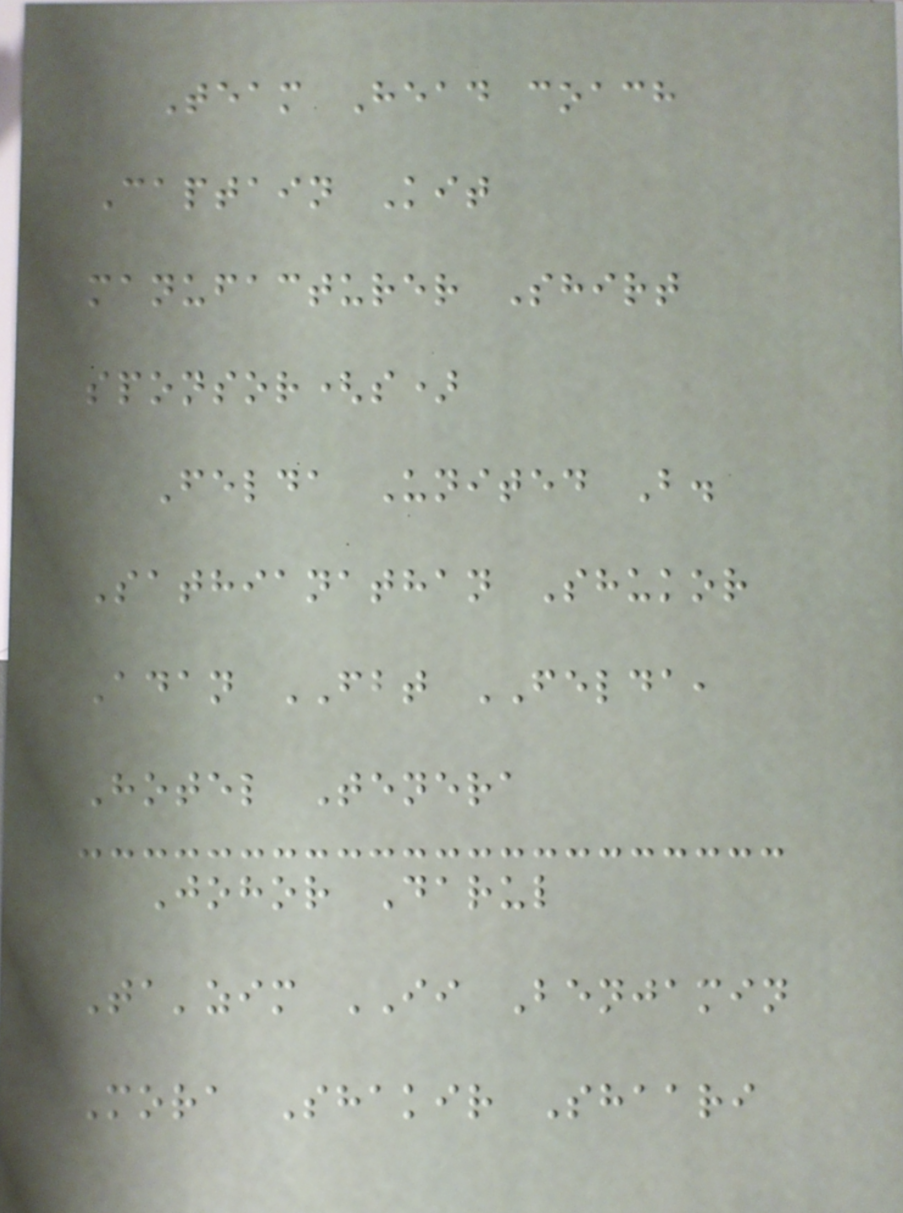Team Head coach
Captain Kit
manufacturer Shirt
sponsor(s)
Felda United B.
Sathianathan Shukor
Adan FBT FELDA,
Hotel Tenera
Johor Darul
Ta'zim II Benjamin
Mora Shakir Shaari
